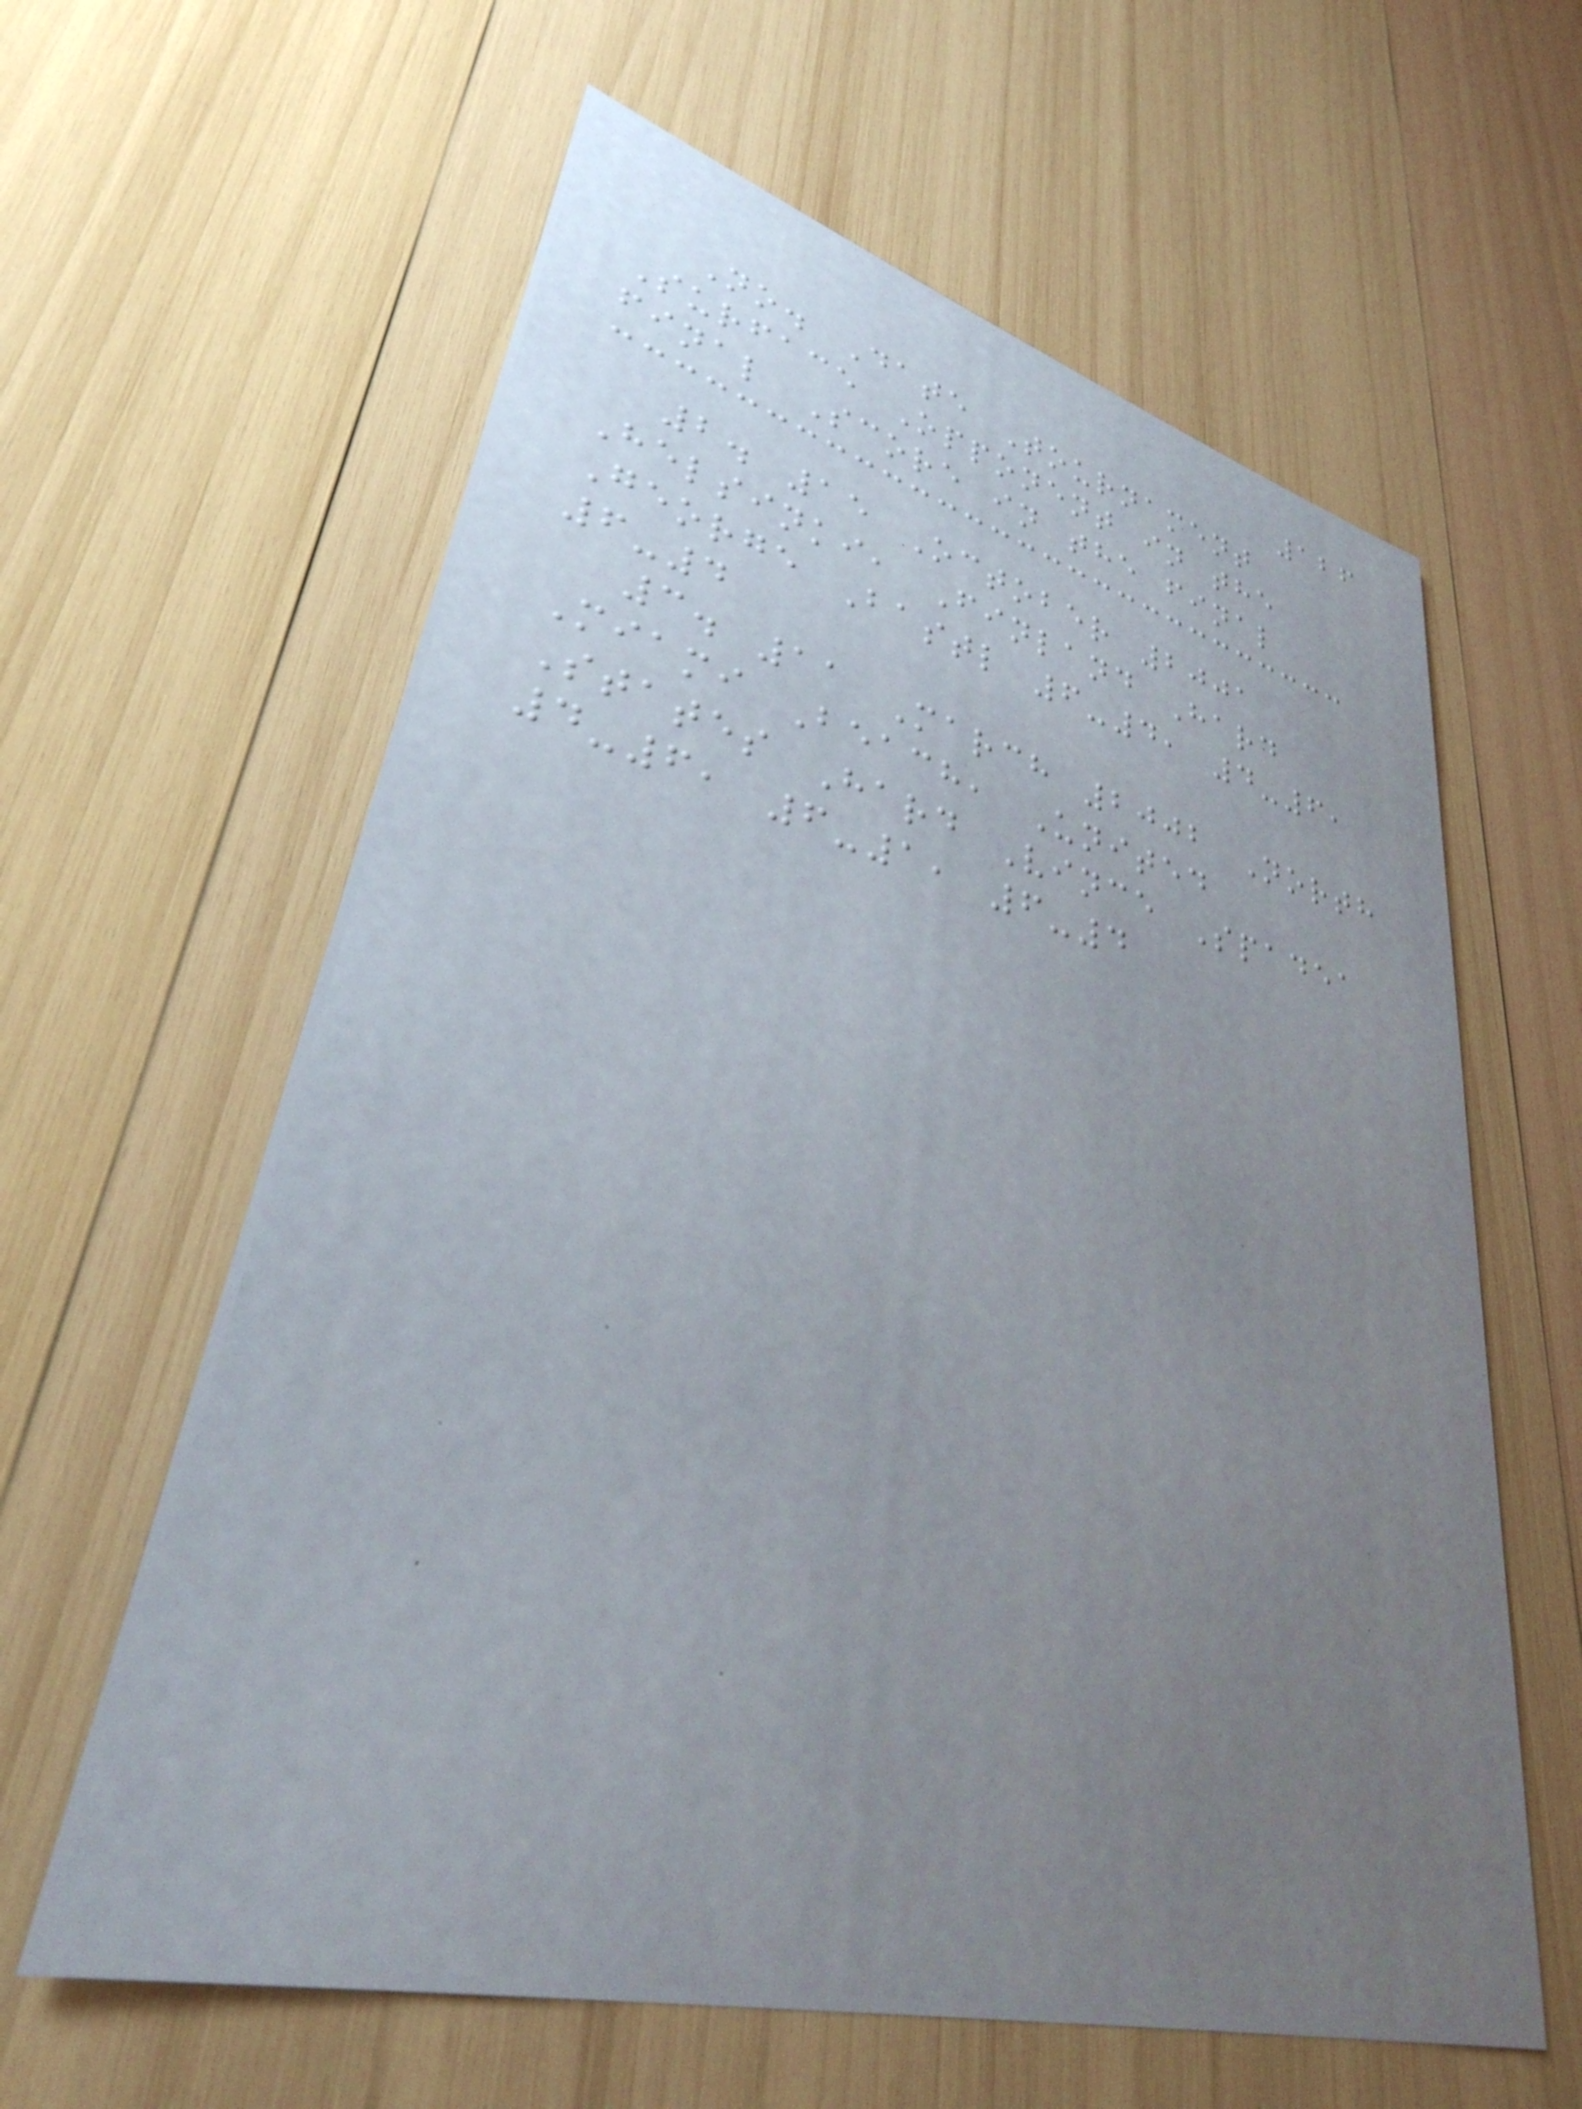126
No. Date Tournament
Surface Opponent in the
final Score in the final
2. 15 October 2001
Helsinki, Finland Hard
George Bastl 6-4, 4-6,
6-4
3. 11 March 2002 North
Miami Beach, United
States Hard Vince Spadea
4-6, 6-1, 6-4
